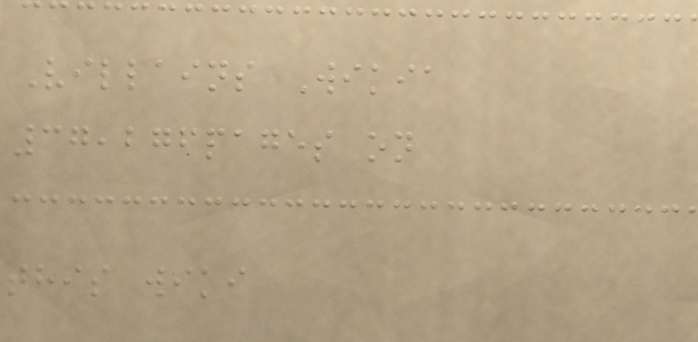Villains Wikia
37,276pages on
this wiki
